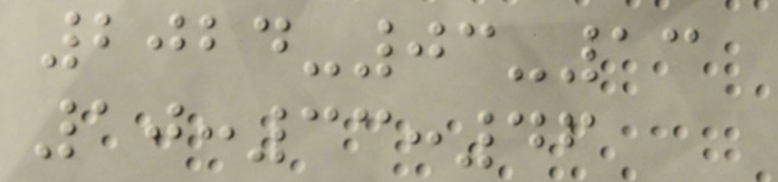2024-03-13
10:33:46
